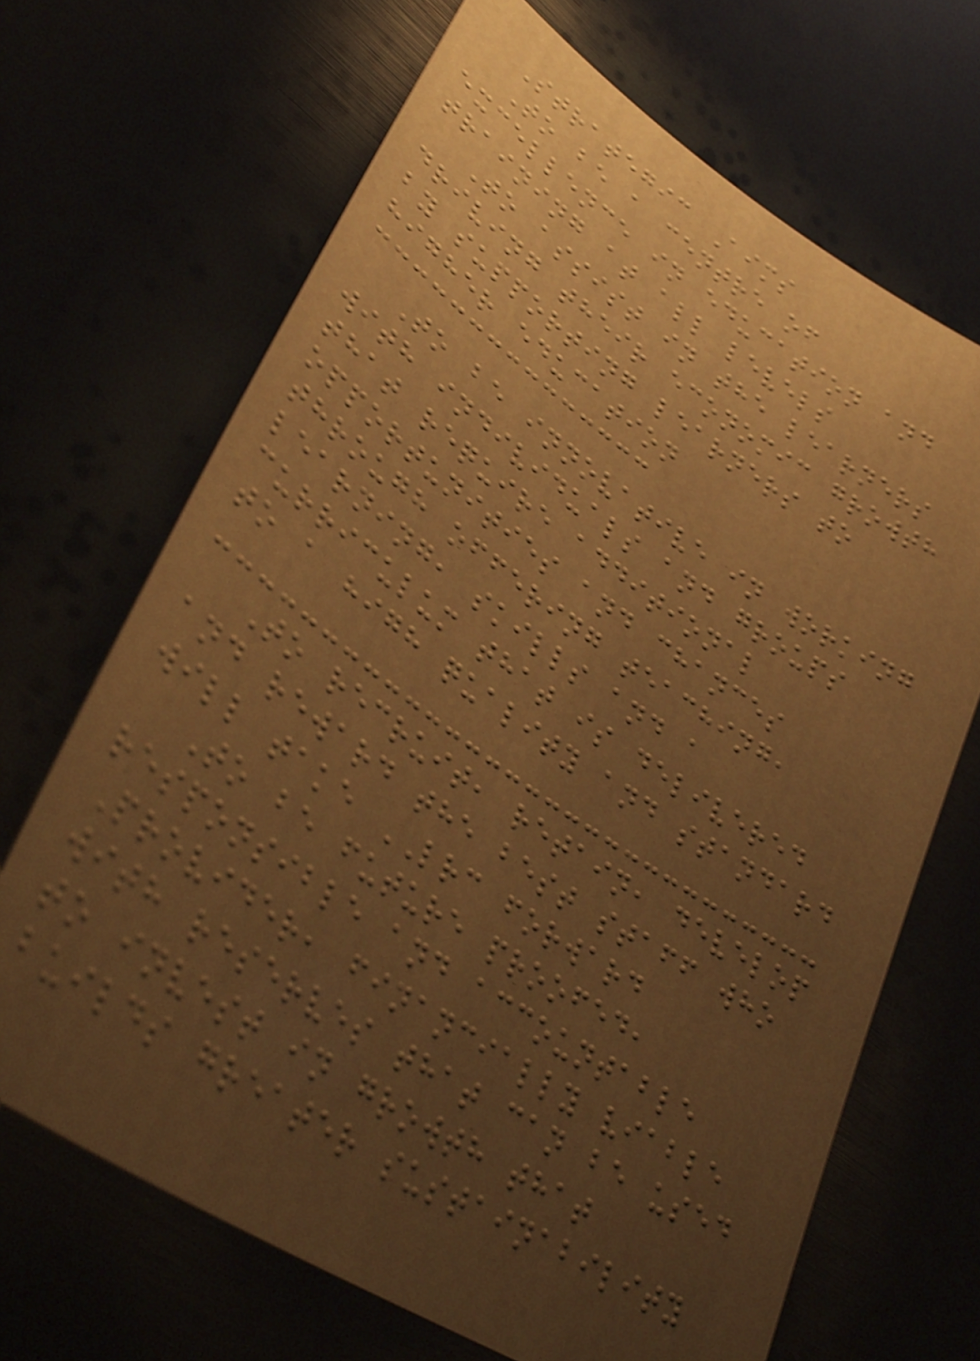Strategic Aims
To be a centre of
excellence in education and
training at all levels
To assist in the learners
driving their economic growth
by supporting learners to
higher education
To be innovative in working
with individuals and groups
that require additional
opportunities and chances
through offering teaching,
learning, skills and a
curriculum that is delivered
to a high quality and standard
To recruit, retain, develop
and reward the best staff who
will take LRC forward
To be future proofed,
responsible and accountable
Provider, financially viable
with reserves that can be used
to invest in growth that
builds greater sustainability
